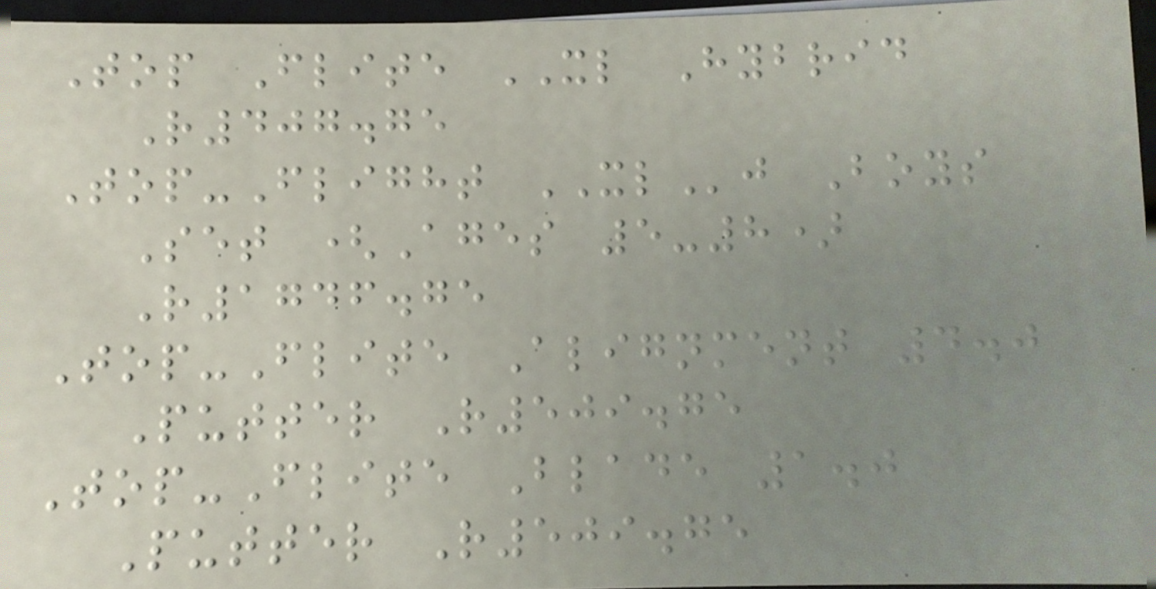Top Flite XL Hybrid
R407.75
Top-Flight XLj Boys
Set (Ages 5-8)
R1746.75
Top-Flite Alignment 4.0
Putter R509.75
Top-Flite Blade 1.0
Putter R509.75
